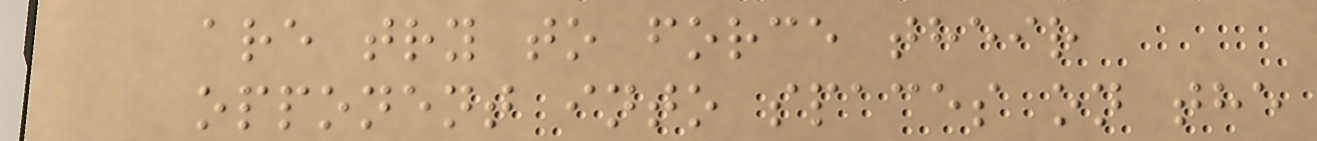are try to force their
opponent into spaces on the
